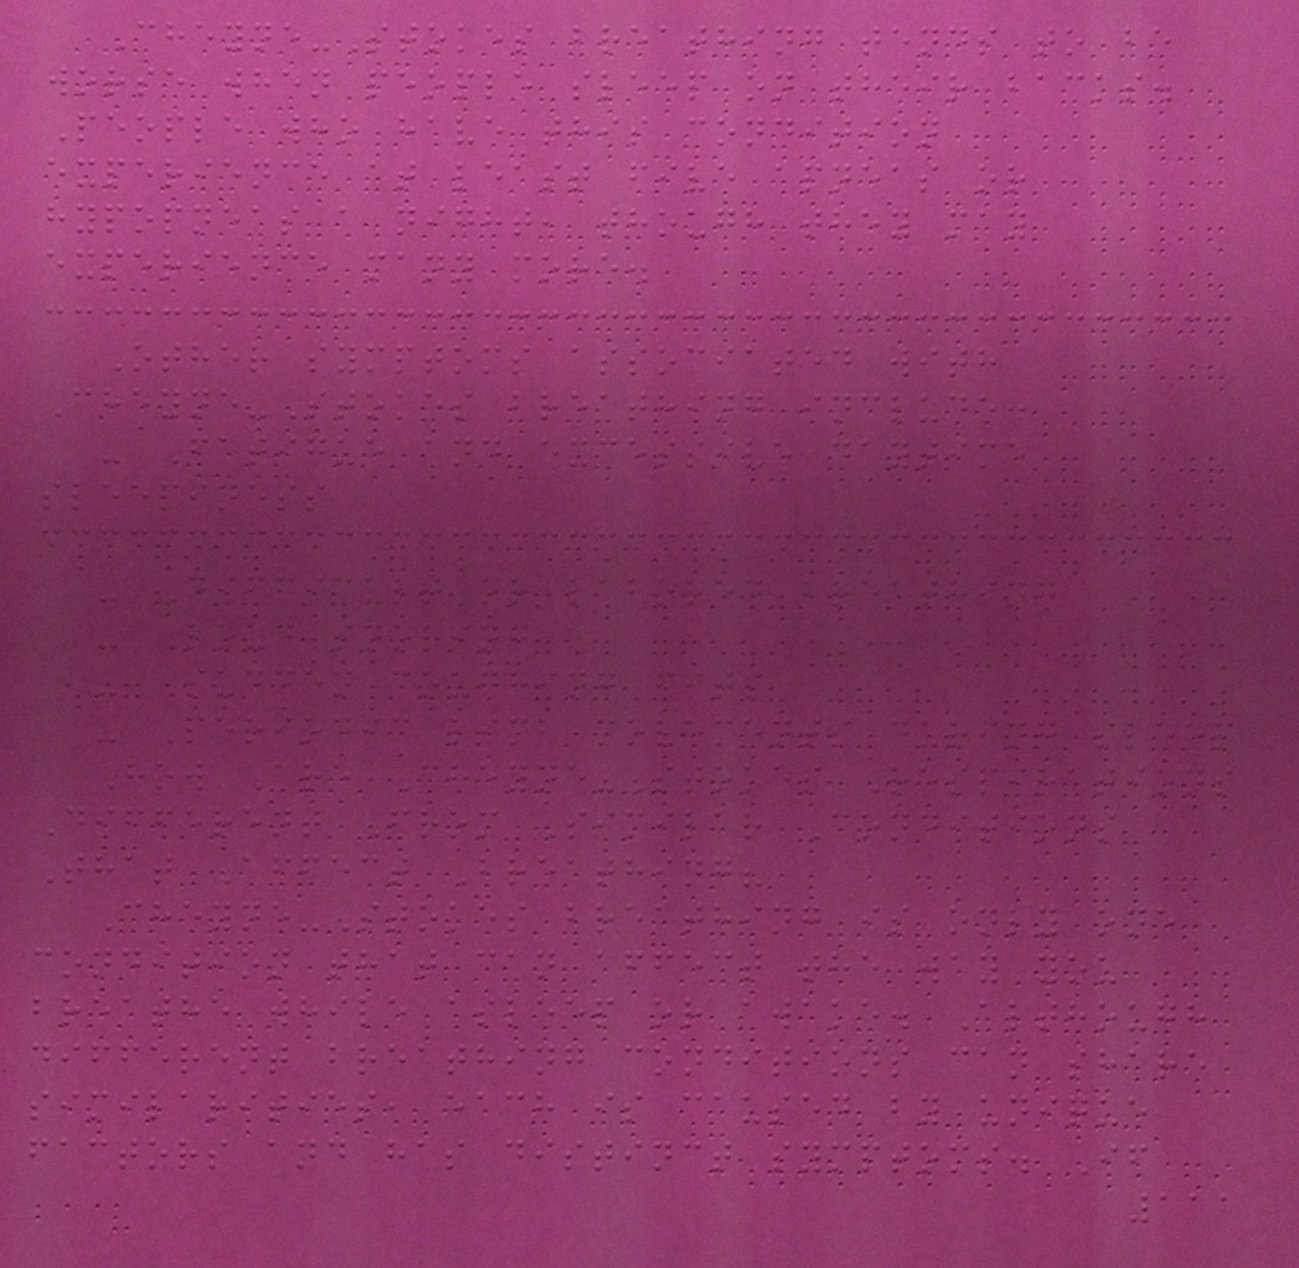Cheyne-Stokes breathing tends to be
worse when people sleep on their backs.
People who have this condition
experience at least five apneas or
hypopneas a night, though they may
experience many more.
Other symptoms associated with
Cheyne-Stokes breathing include:
- Fatigue and excessive daytime
sleepiness
- Difficult or labored breathing
- Loud snoring
- Sudden coughing fits
- Periodic limb movements during sleep
How Are Cheyne-Stokes Respirations
Different From Similar Conditions
That Affect Breathing?
Cheyne-Stokes breathing is only one
condition that can affect the way you
breathe while asleep or awake. Although
different breathing conditions can share
similarities, each is caused by unique
factors and has distinct symptoms. If
111
